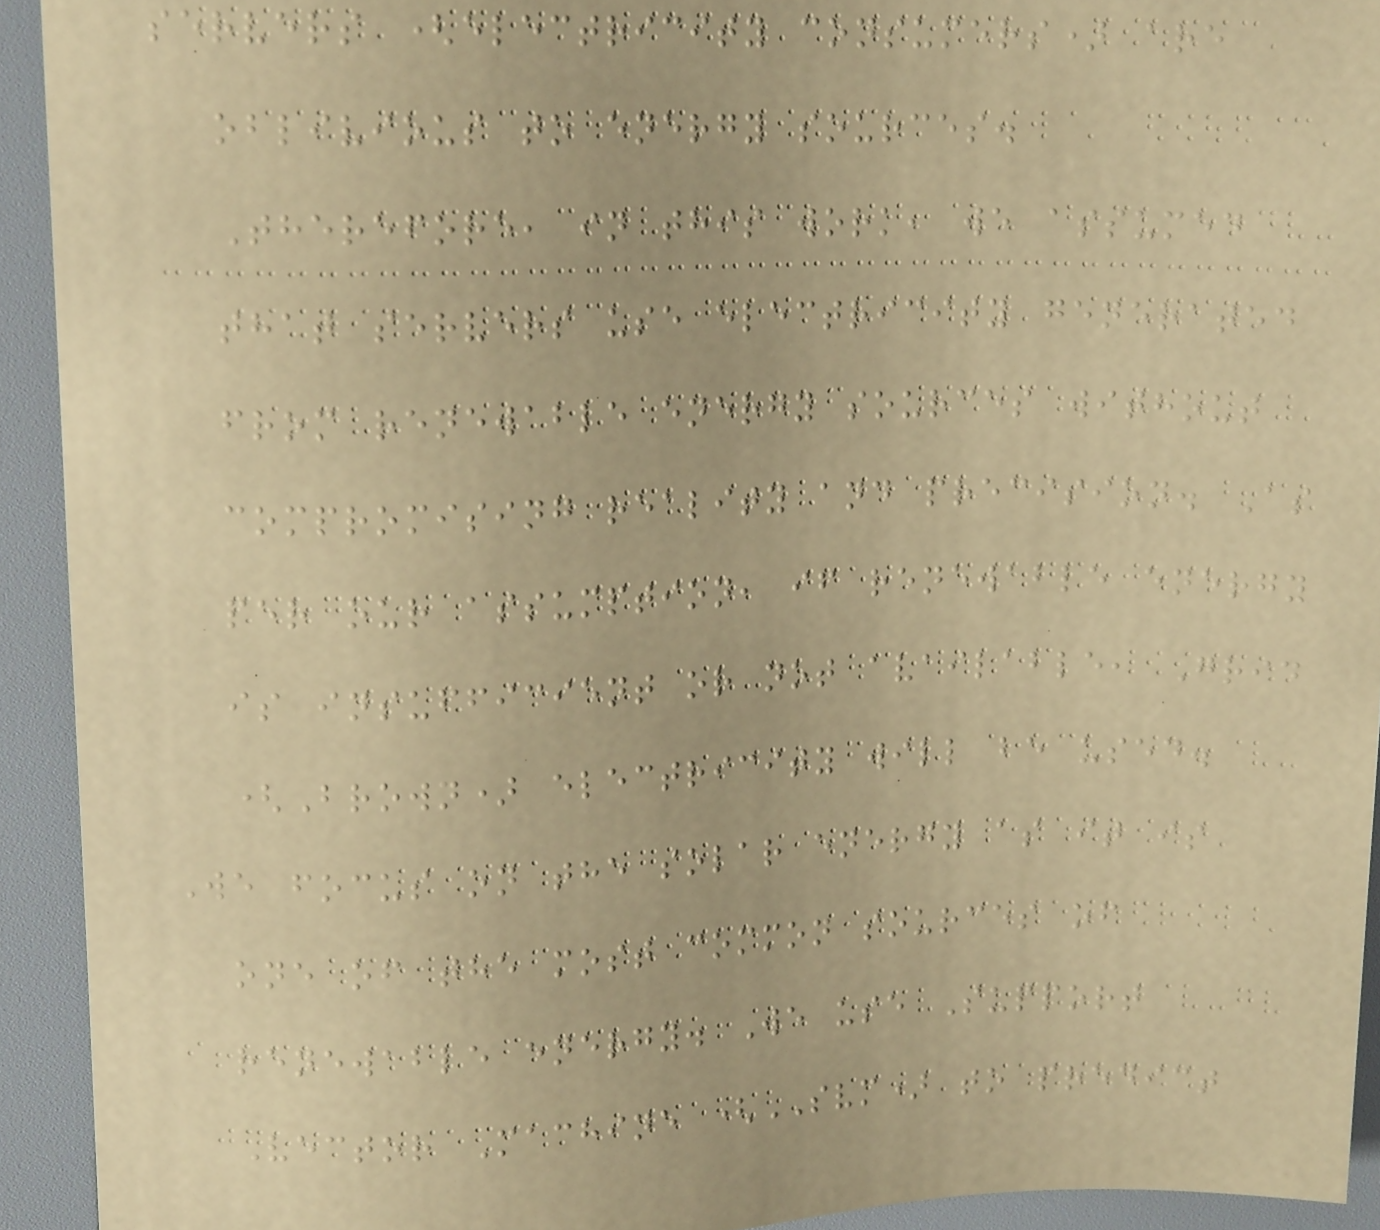servers (electricity consumers) are
oblivious to energy sources.
Therefore, in this work, we assumed
that servers use electricity generated
from renewable energy sources without
compromising reality and precision. As
per our assumption, if renewable energy
is insufficient or not available, Grid
(Brown) electricity will be used.
We focus on the solar energy as it is
one of the most common sources of
renewable energy. We use Support
Vector Machine (SVM) to predict
